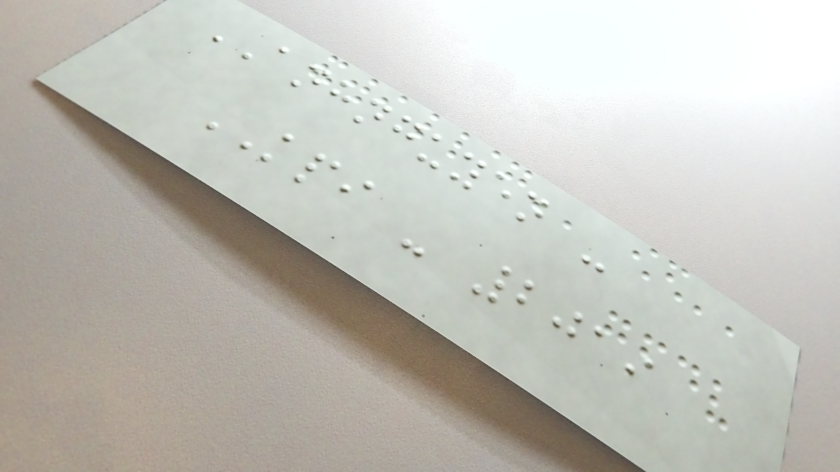ANHNGUYEN -
KPI - 2019
